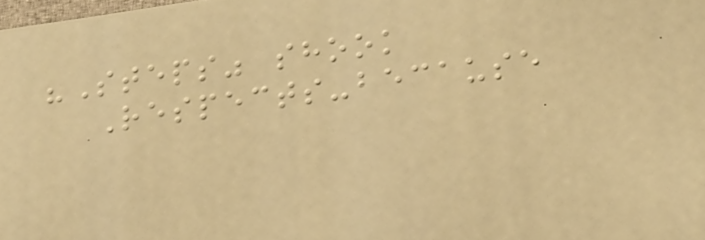"Steps" shook
Respects-because
